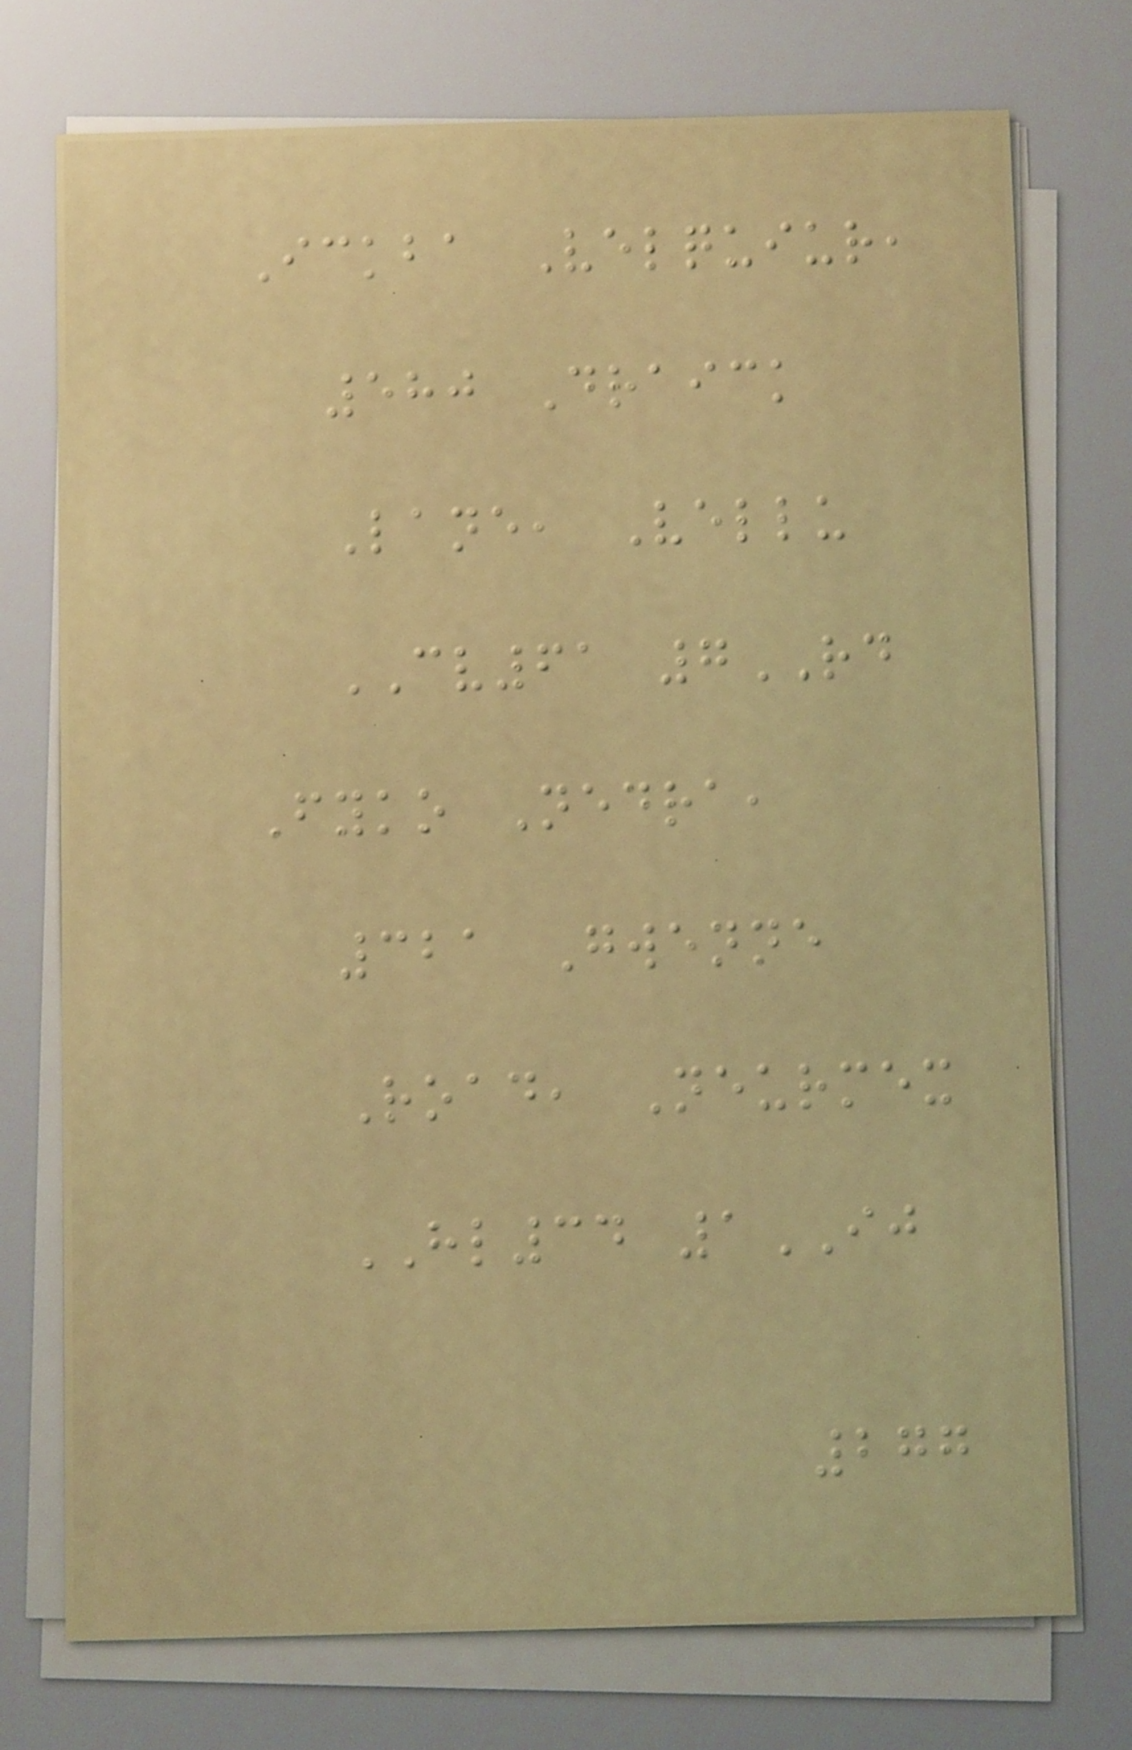Ickba Velquiur,
580 Draick
Lane, Vellu
CV61 7RD
Fyko Nedra,
321 Gwenne
Road, Neurmex
HL34 1IJ
277
